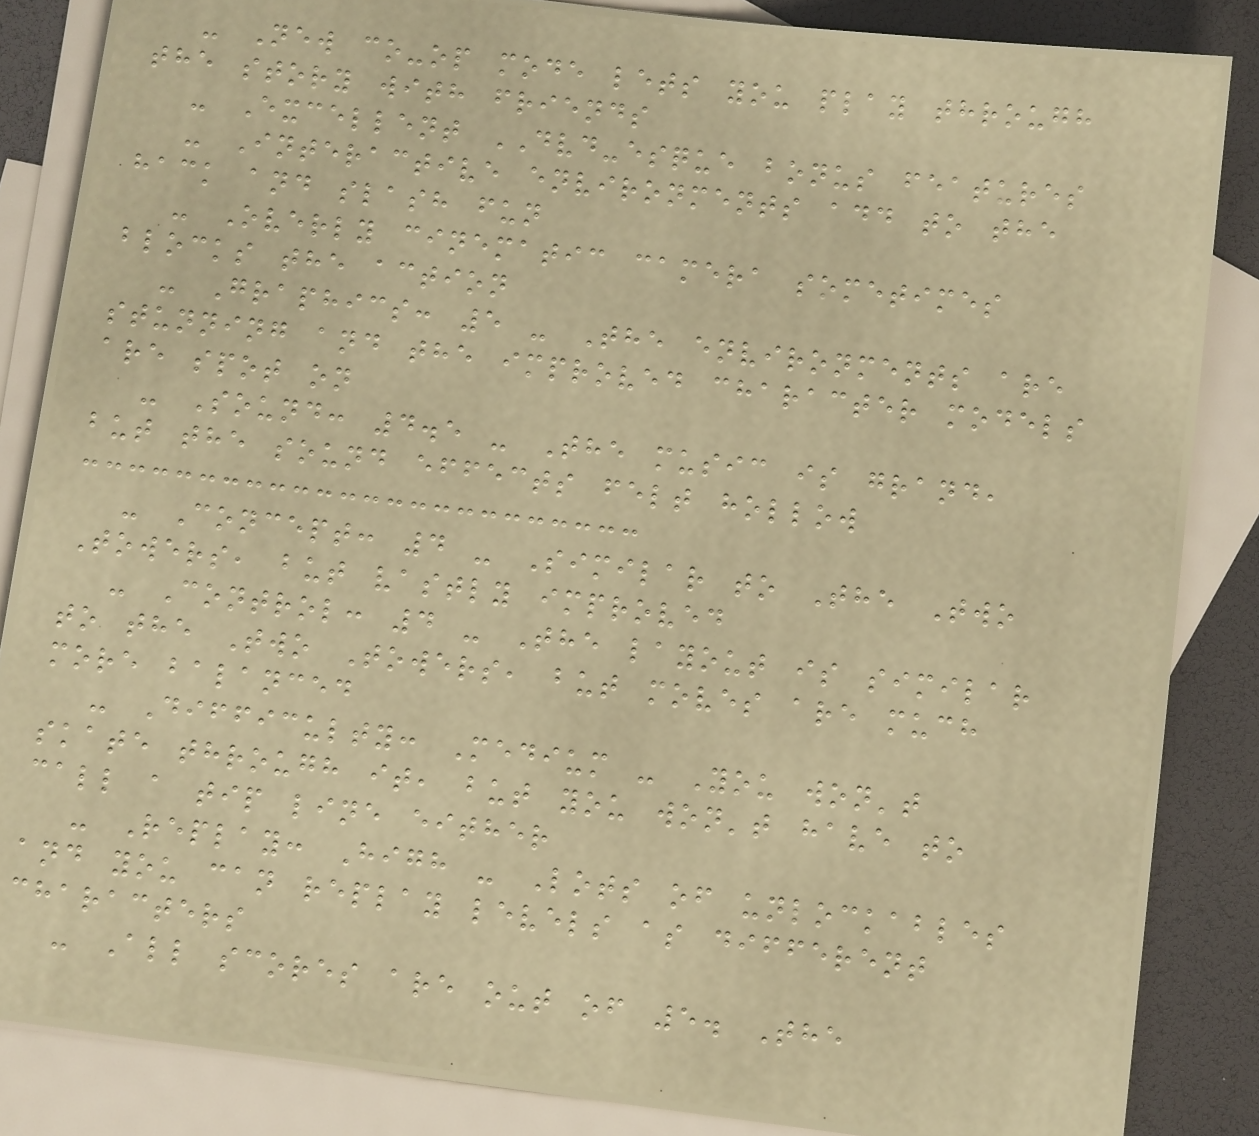- New co-op mode lets you play through
the story with friends
- Excellent DVD-esque bonus features
- Interactive environments add to the
hack and slash fun
- Overly cinematic camera sometimes
blocks the action
- Graphics: 5 - The environments are
stunning and the improved character models
are spot on
- Sound: 4.5 - The music is grand,
but the sound effects felt hollow
- Concept: 4 - Similar to The Two
Towers, but vastly improved
- Control: 4 - The layout is similar
to the Two Towers, but moves are much
more balanced
- Difficulty: Medium - You won't
skate through it, but you won't have to
call a tip line either
- Replay: High - Lots of unlockables
and you can replay levels as different
characters
- All scores are out of 5. The
